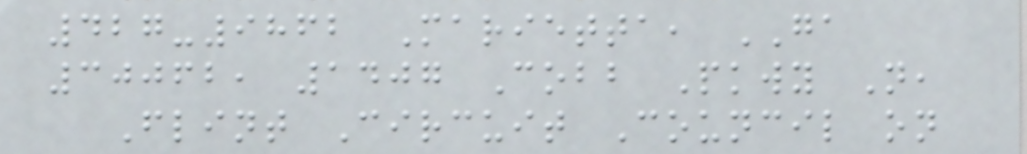427-9862 Marietta, GA
30062, 1407 Cobb Pkwy N,
Flint Circuit Council on
